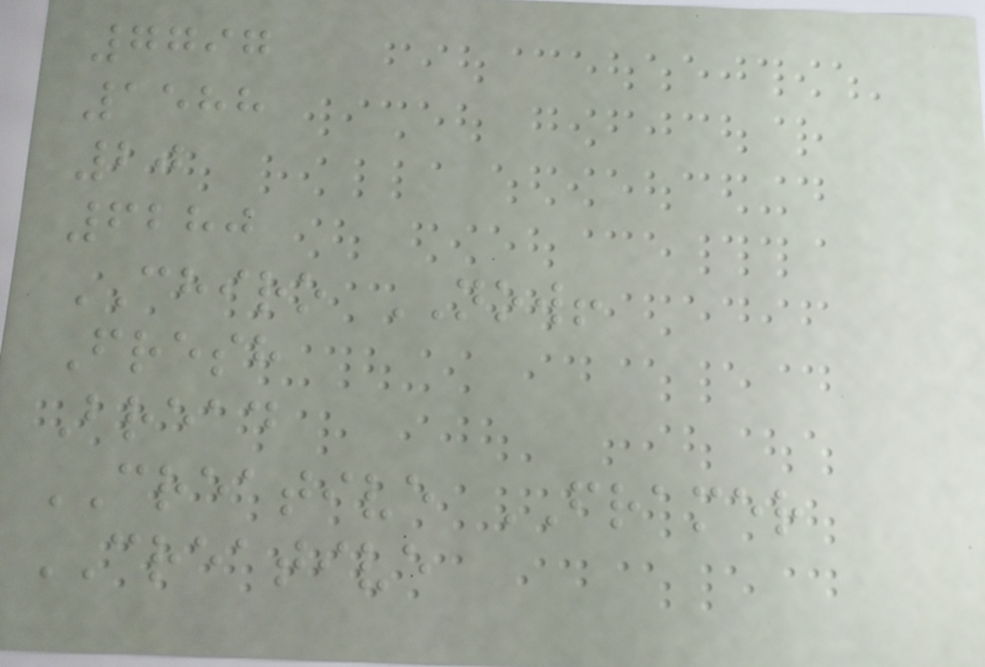7797
1588
20
6280
CHIRO NOW!
Fresh
Bread
CREATIVE FRAMER
CREATIVE
